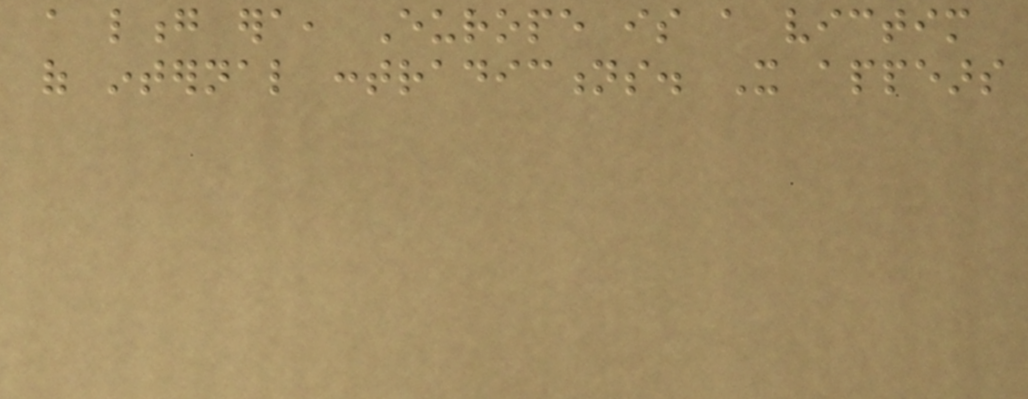a long era, Europe is a victim
of internal contradictions. It appears
